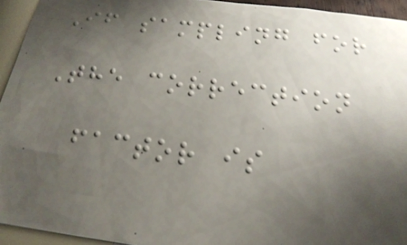If sampling for
The correction
factor is
